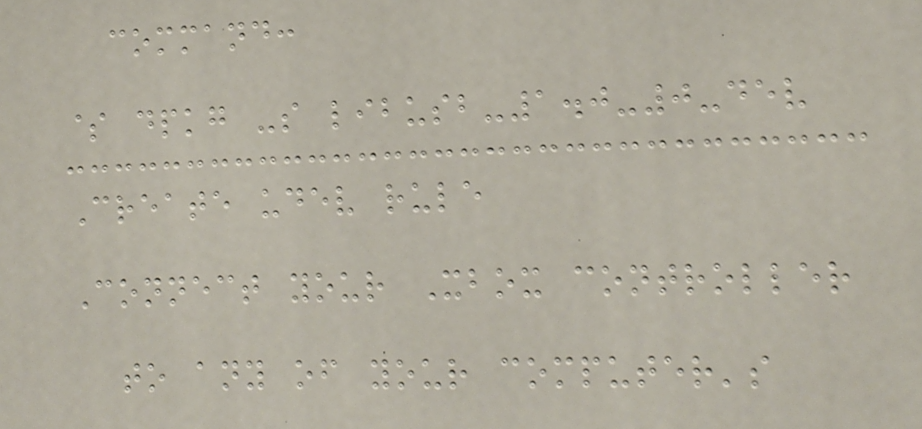command:
$ dpkg -s libusb-1.0-0-dev
Create udev rule
Connect your Xbox controller
to any of your computer's
